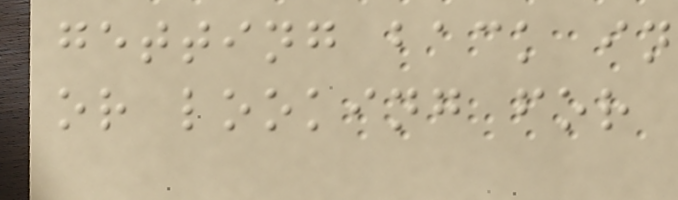getting back in
or looking for
